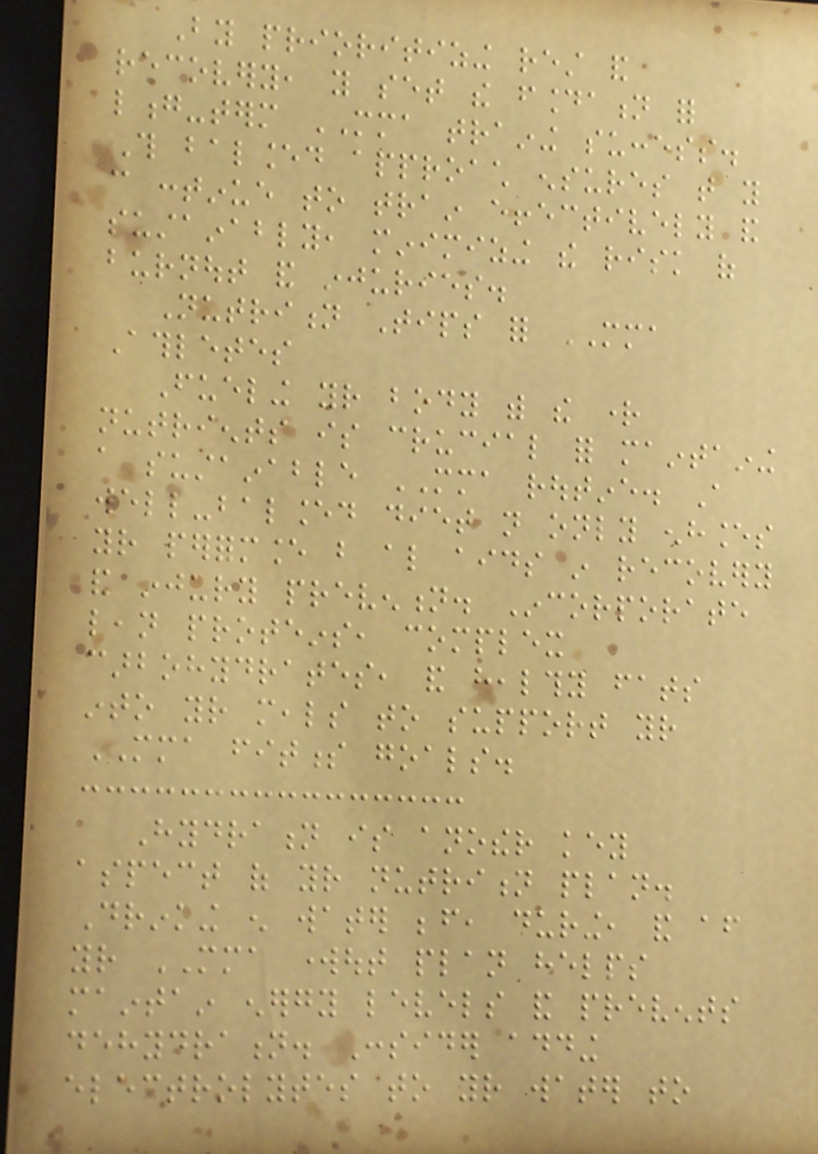By prioritizing rest and
recovery, you set the foundation for
long-term MMA training success.
This balanced approach ensures that you
can continue to train effectively and
sustainably, minimizing the risk of
burnout and injuries.
Nutrition Tips for MMA
Athletes
Fueling your body with the right
nutrients is crucial for maintaining
a sustainable MMA routine. A
well-balanced diet not only enhances
your performance but also aids in recovery
and injury prevention. Incorporate
lean proteins, complex
carbohydrates, and healthy fats
into your meals to support your
MMA fitness goals.
Hydration is another key
aspect of your nutrition plan.
Drinking enough water before, during, and after
your MMA workout plan helps
maintain energy levels and prevents
dehydration. Consider adding
electrolytes to your water to
